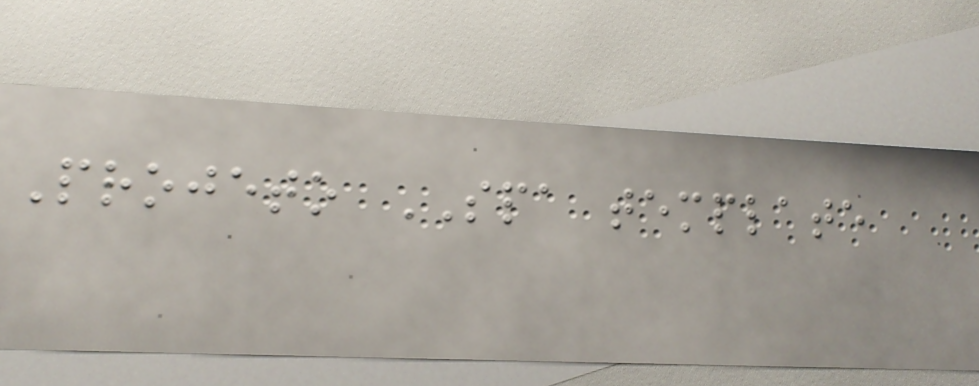Projeto SPA template
